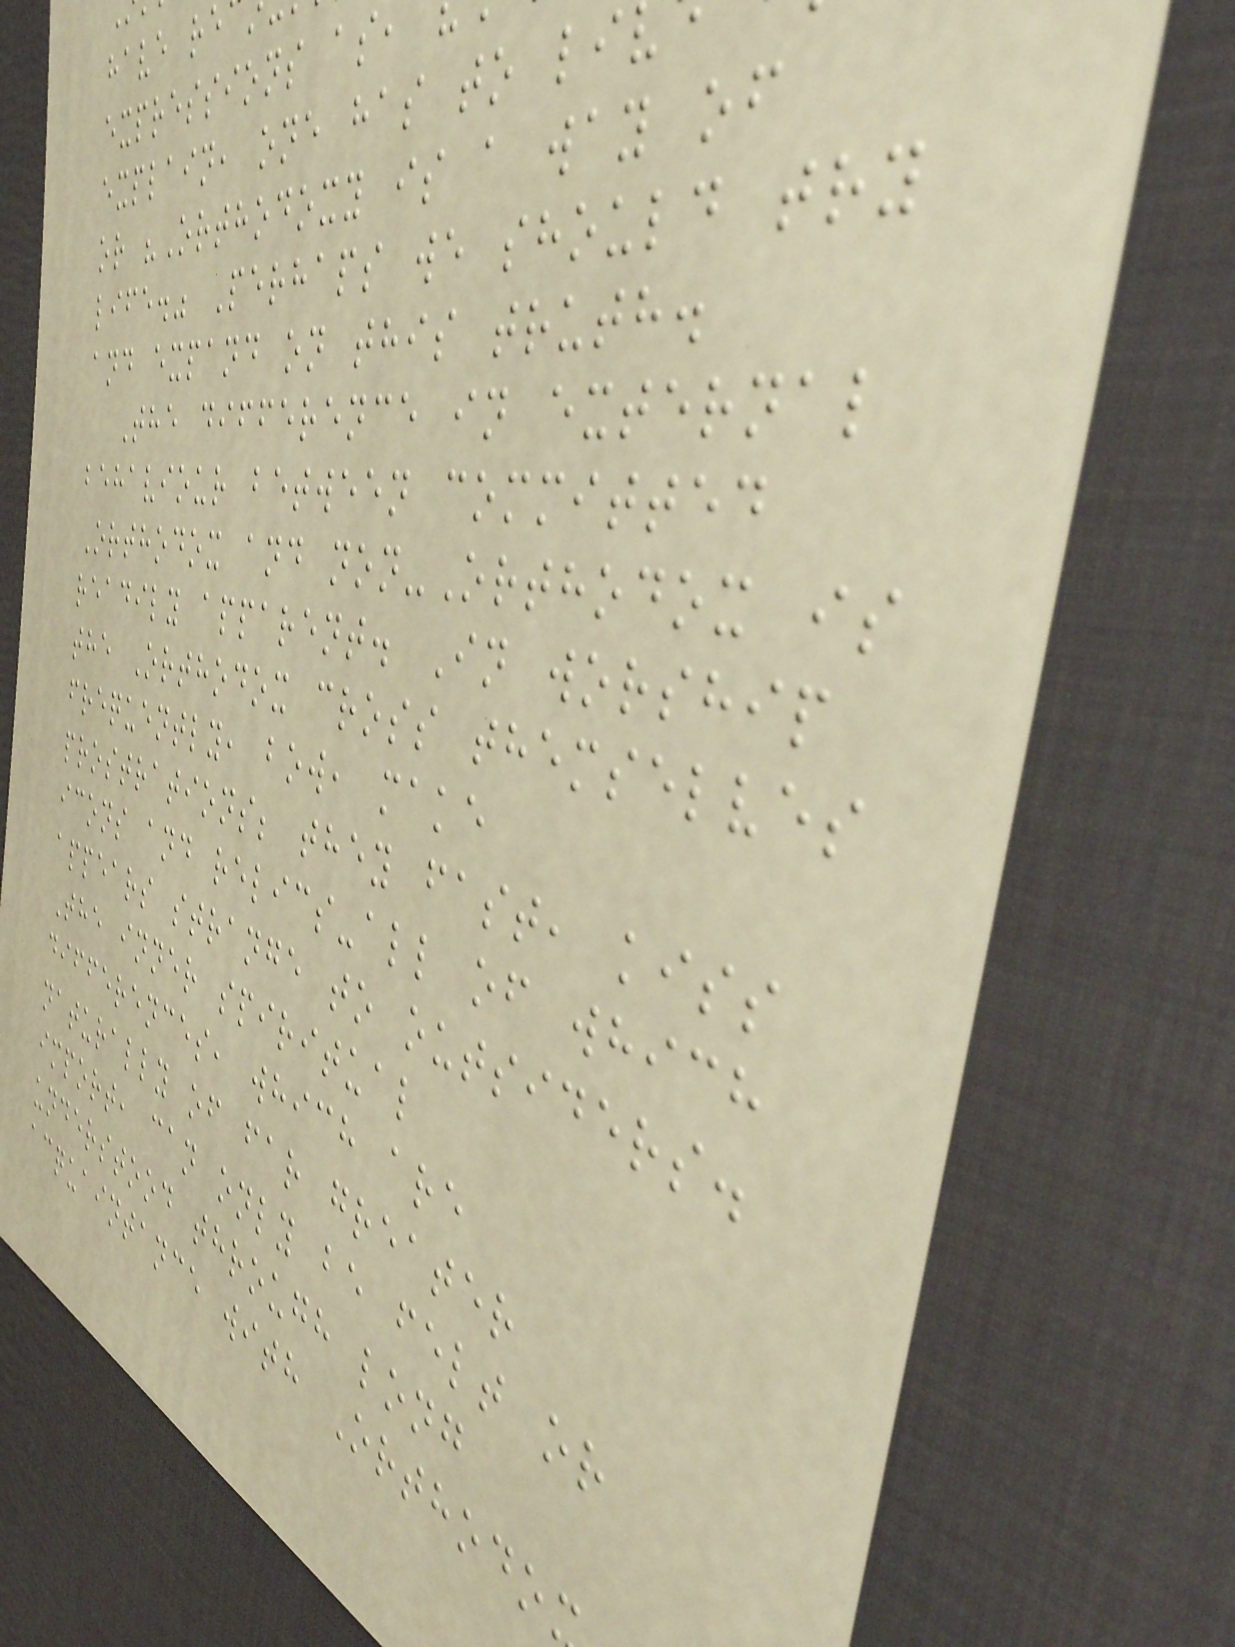have re
expressions as,
explain, one has to li
or "Orthodoxy is a way of
life." Perhaps we should try
and expand on this truth.
The difference in external
behaviour between committed
Orthodox and non-Orthodox is
readily apparent. In worship
the Orthodox cross themselves
frequently, bow, make
prostrations; they fast, kiss
icons and relics-all of which
appears strange to outsiders.
The inner spiritual
differences, which are
naturally of far greater
import, can only be felt or
understood through long
acquaintance with Orthodo
